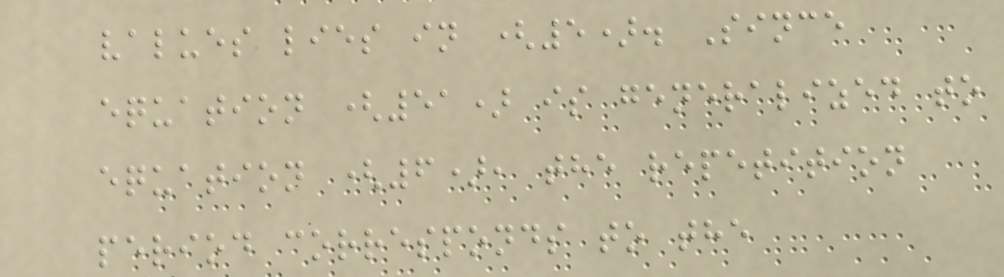values lies in (5). Since
equation (51) is generalized to
equation (6), the repetition
period corresponds to the
